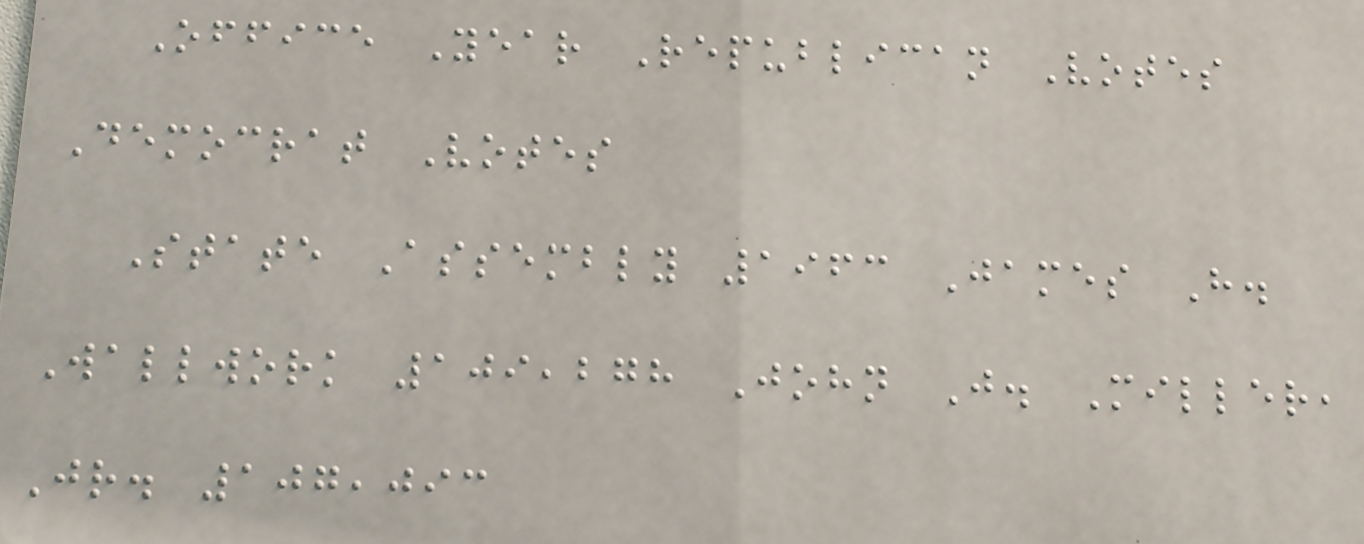Office Year Republican Votes
Democrat Votes
State Assembly 1963 James H.
Wallwork 109,278 John J. Miller,
Jr. 107,093
